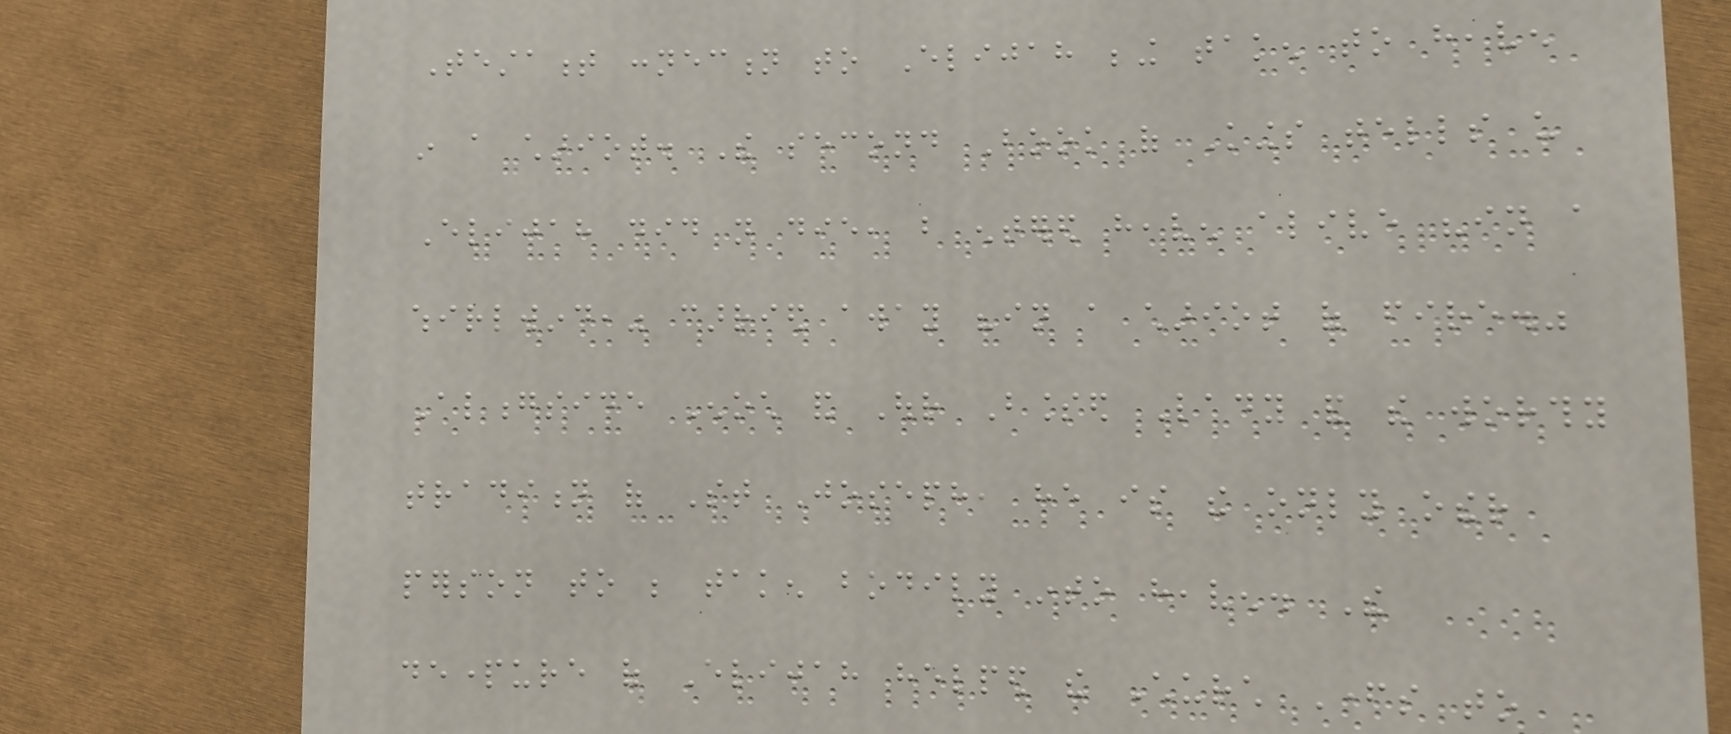Testament connection to Elijah being taken to heaven
in a chariot. The second Book of Kings tells us
Elijah did not die, but entered heaven alive "in a
whirlwind," carried away "in a chariot of fire."
Alongside Enoch and Our Blessed Lady and the worthy
tradition of St Joseph, he is the only other
person to be taken bodily into heaven. The
departure of Elijah helped the Church Fathers to
